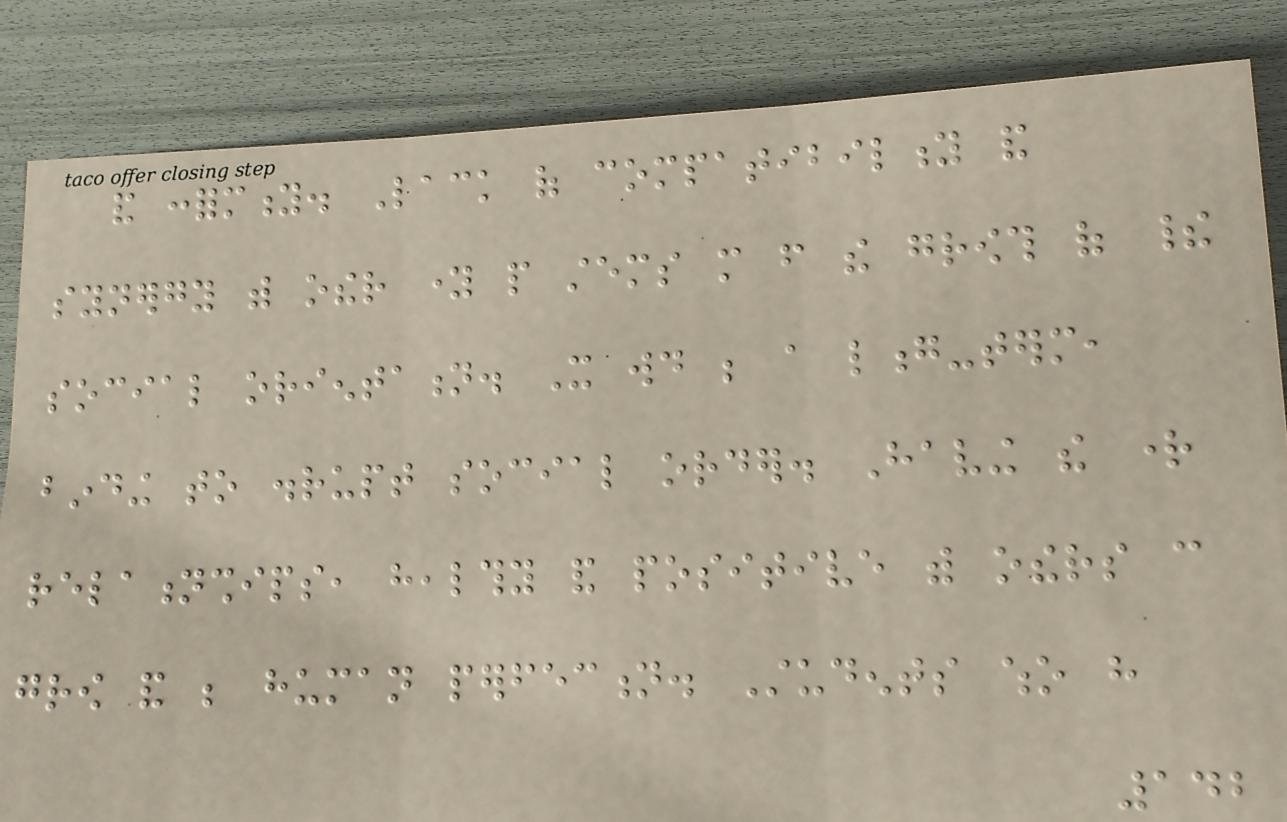and conformity. Lack of compatibility and
synergy with other young people stems more from the growth of their
social orientation. It would be a long-term,
binding to disrupt social order. Having the right
relationships, healthy and positive with others can
grow and be human perfection. Students who have
142
